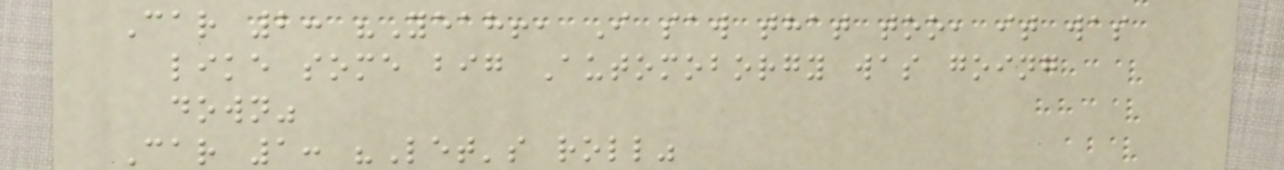Car 2: "Yeah!, I saw that too, it was
like some big Automoborgy was going
down"
Car 1: "Let's roll"
